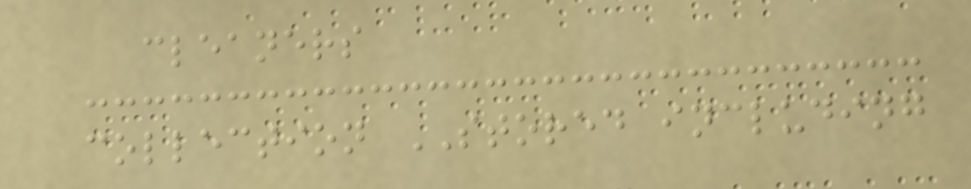cleaners
collection STORED including
